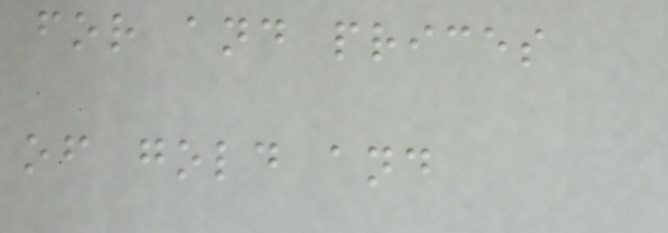for and prices
of gold and
